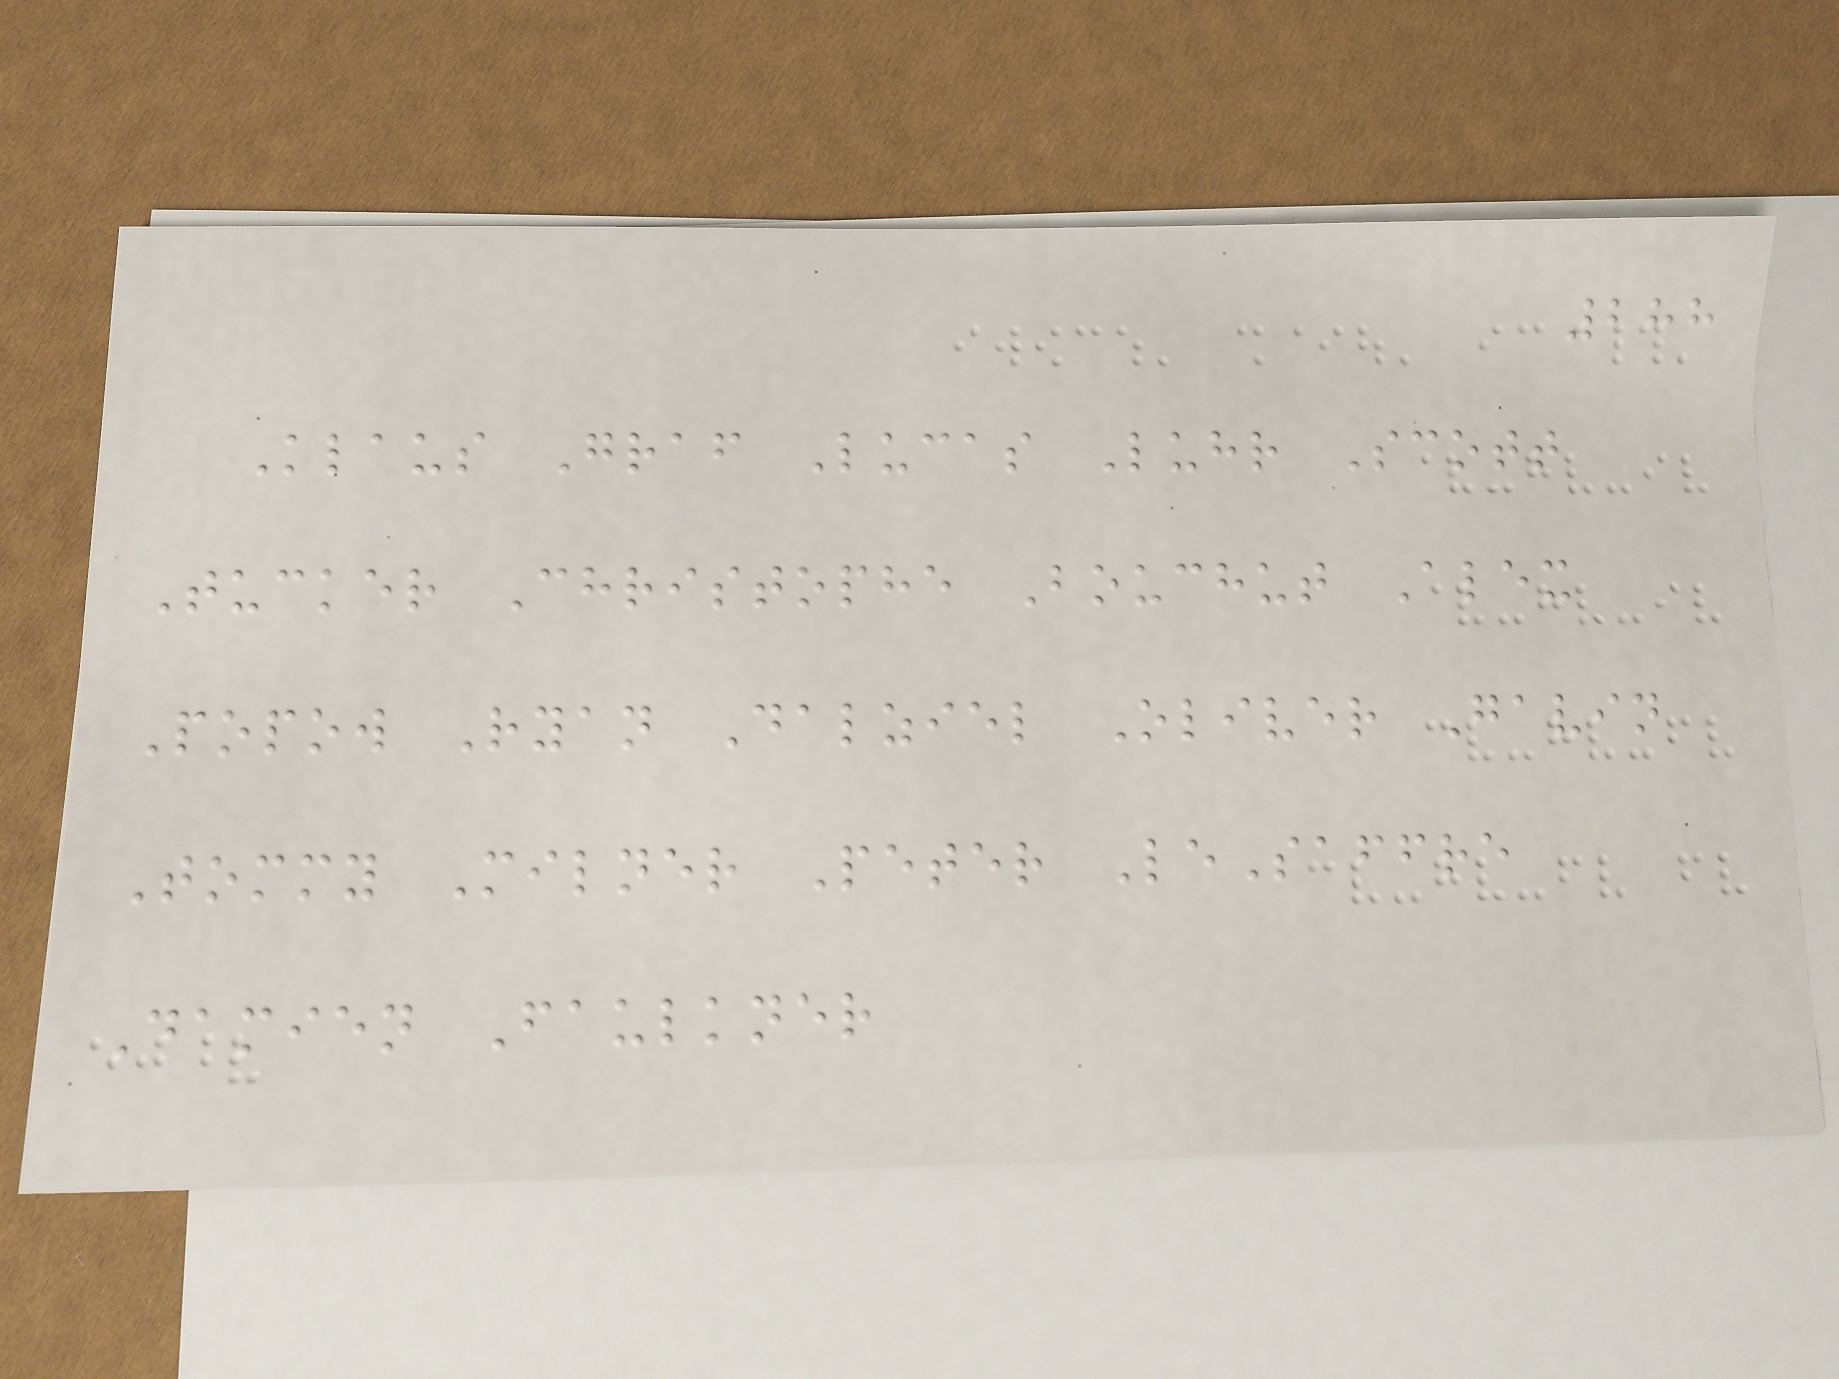288
Klaus Graf Lucas Luhr Scott
Tucker Christophe Bouchut Alex
Popow Ryan Dalziel Oliver Gavin
Tommy Milner Peter LeSaffre
Damien Faulkner
